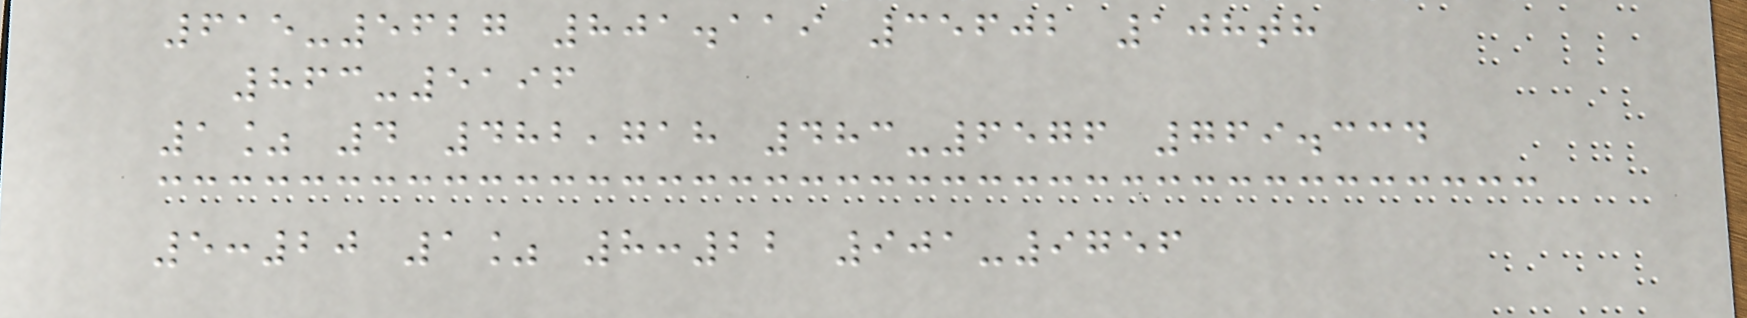615-5627 801.119 35602 108th
863-5196
1% 4 482,718 483-6576 769.334
5:20 1% 8:22 901-9756
